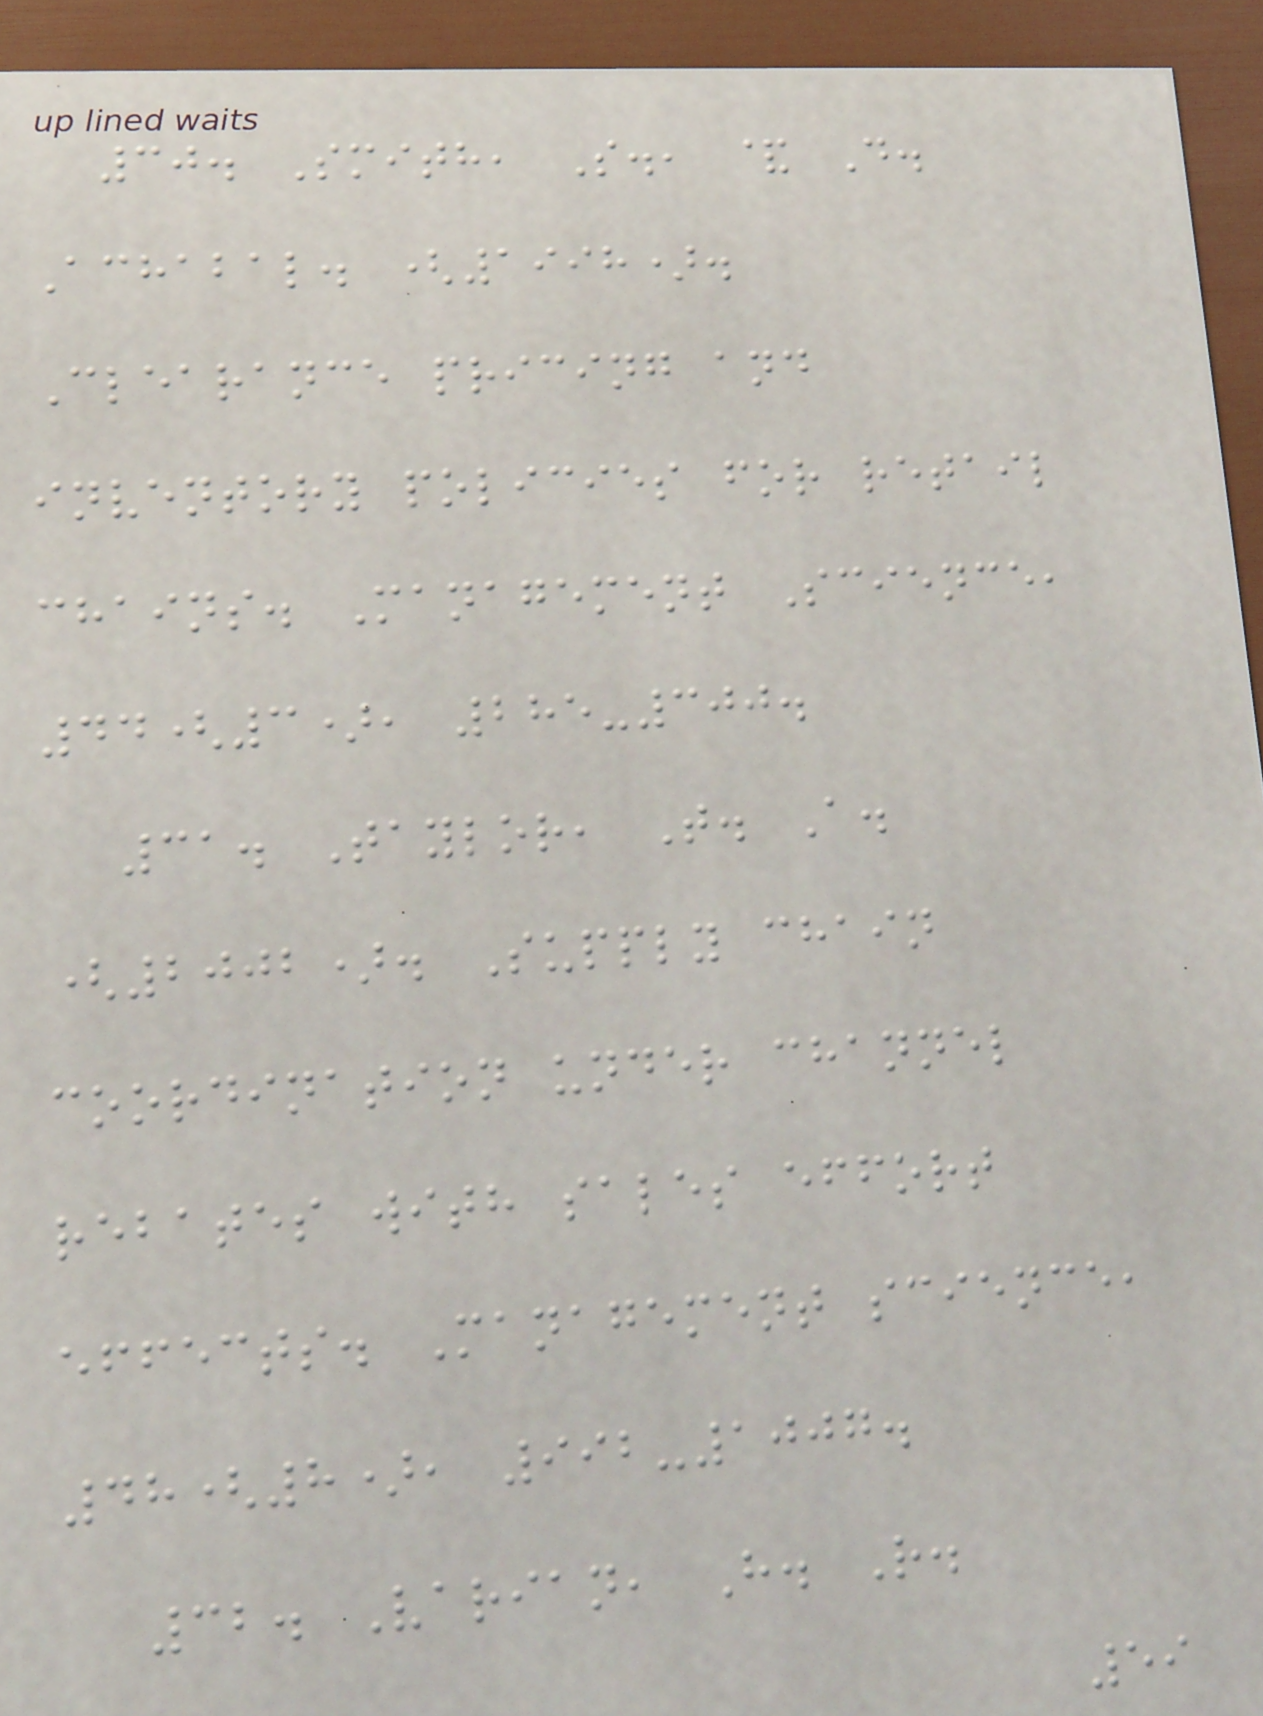30. Smith, S., & D.
Achabal. (1998).
Clearance pricing and
inventory policies for retail
chains. Management Science,
44(3), 285-300.
31. Taylor, T. A.
(2002). Supply chain
coordination under channel
rebates with sales effort
effects. Management science,
48(8), 992-1007.
32. Varian, H. R.
59
